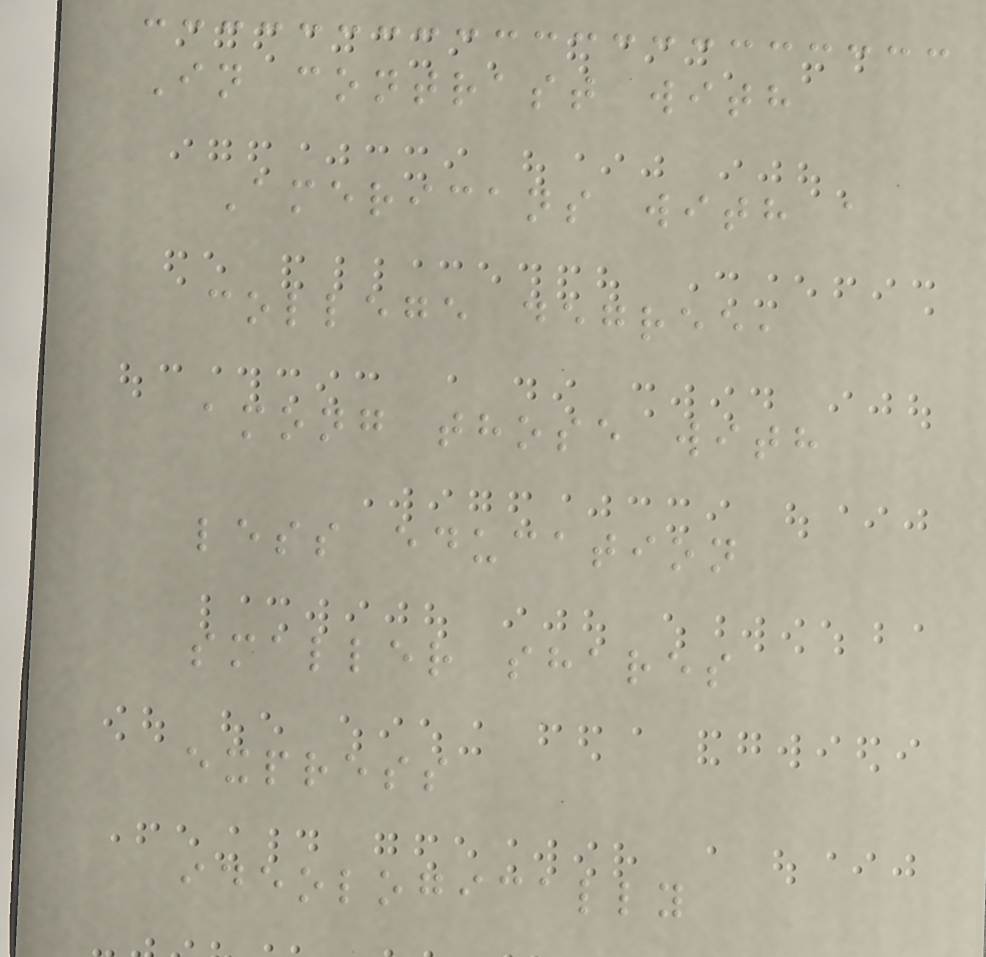In contrast with
Americans with a
college degree,
among those with
less education
smaller shares
express
ideologically
